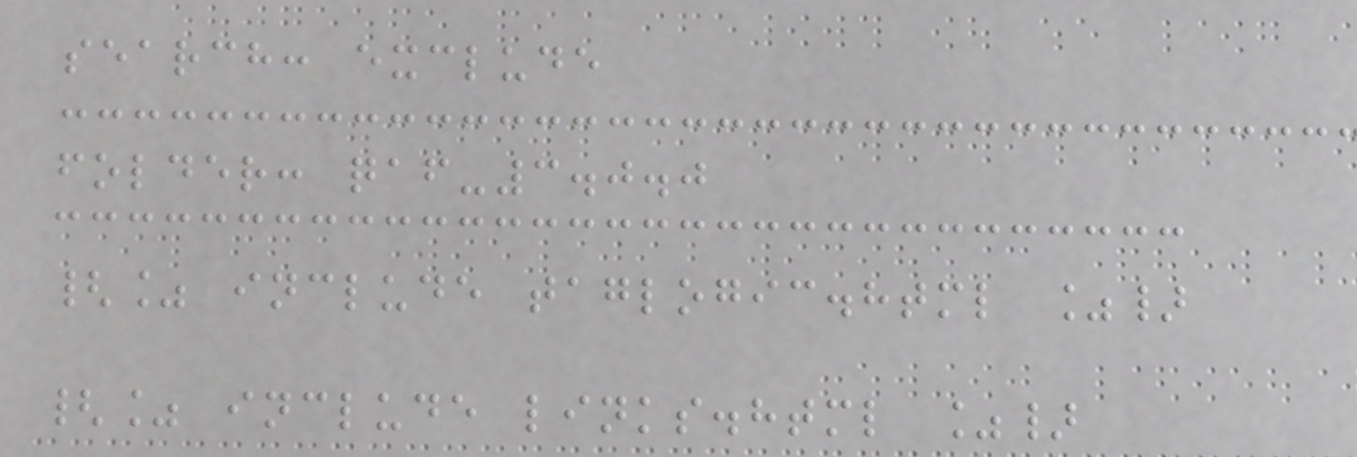search: exclude
folder: qaf-3.0.0
{% include taglogic.html %}
{% include links.html %}
